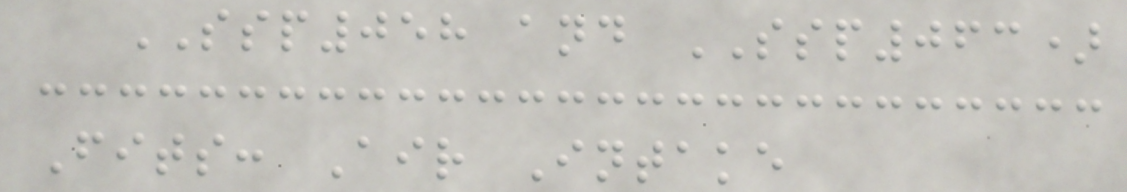SSP058 and SSP063)
Fits: Air Intake
